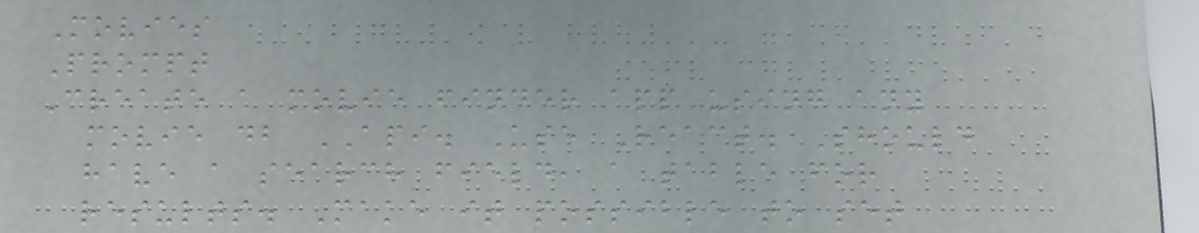Movies
Prompt
Create a movie finder app using any
movie db API. Use React. Should
have a search field, a table for
results. Make it possible to set
